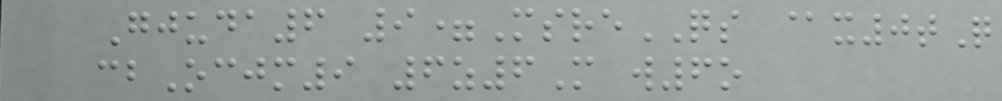Gjuda6 9=MsreQS @x0tQ
cbOcjm9 6z6M w6o
